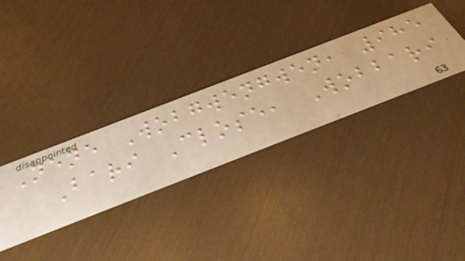Nene Wobgwengwen, 985
Bari Close, Wobbari
